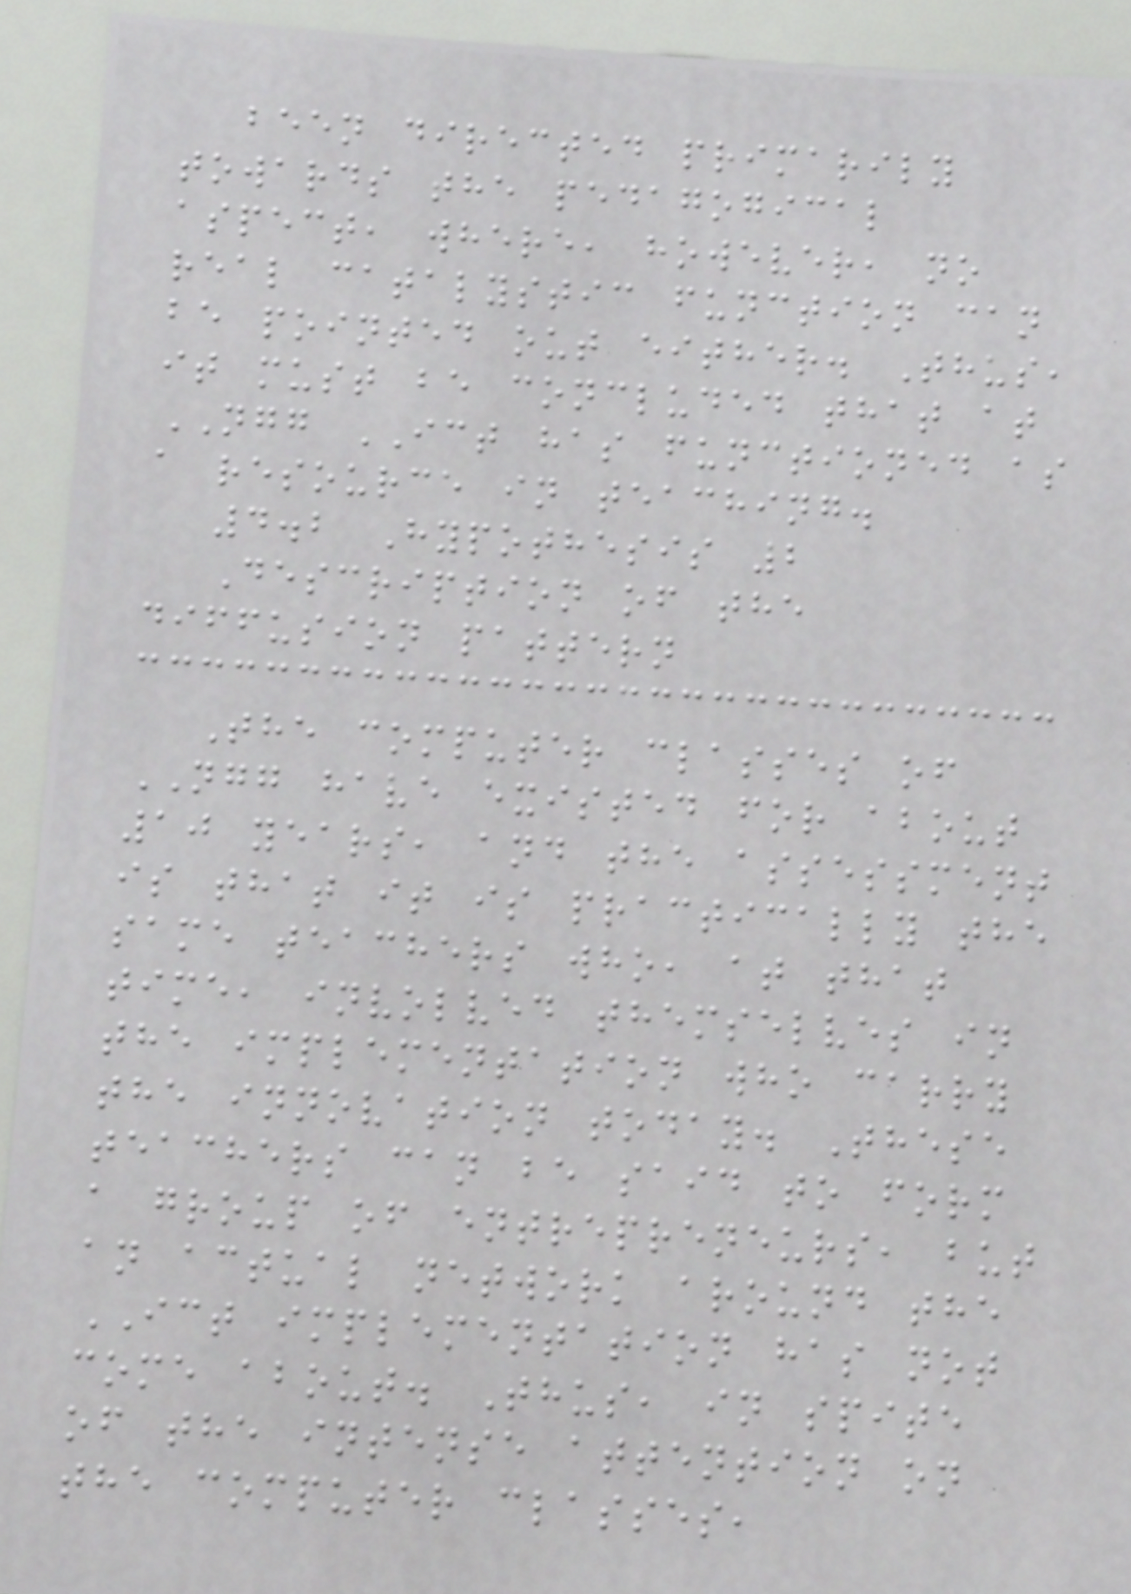been directed primarily
towards the pedagogical
aspect, where, however, no
real catalystic function can
be pointed out either. Thus,
it must be concluded that at
NGG ICT has functioned as
a resource in teaching.
4.2 Hypothesis 2
Description of the
diffusion pattern
The computer classes of
NGG have existed for about
10 years, and the assessment
is that it is practically the
same teachers who, at that
time, involved themselves in
the implementation who carry
the innovation today. These
teachers can be said to form
a group of entrepreneurs, but
an actual network around the
ICT implementation has not
come about. Thus, in spite
of the intense attention on
the computer classes,
